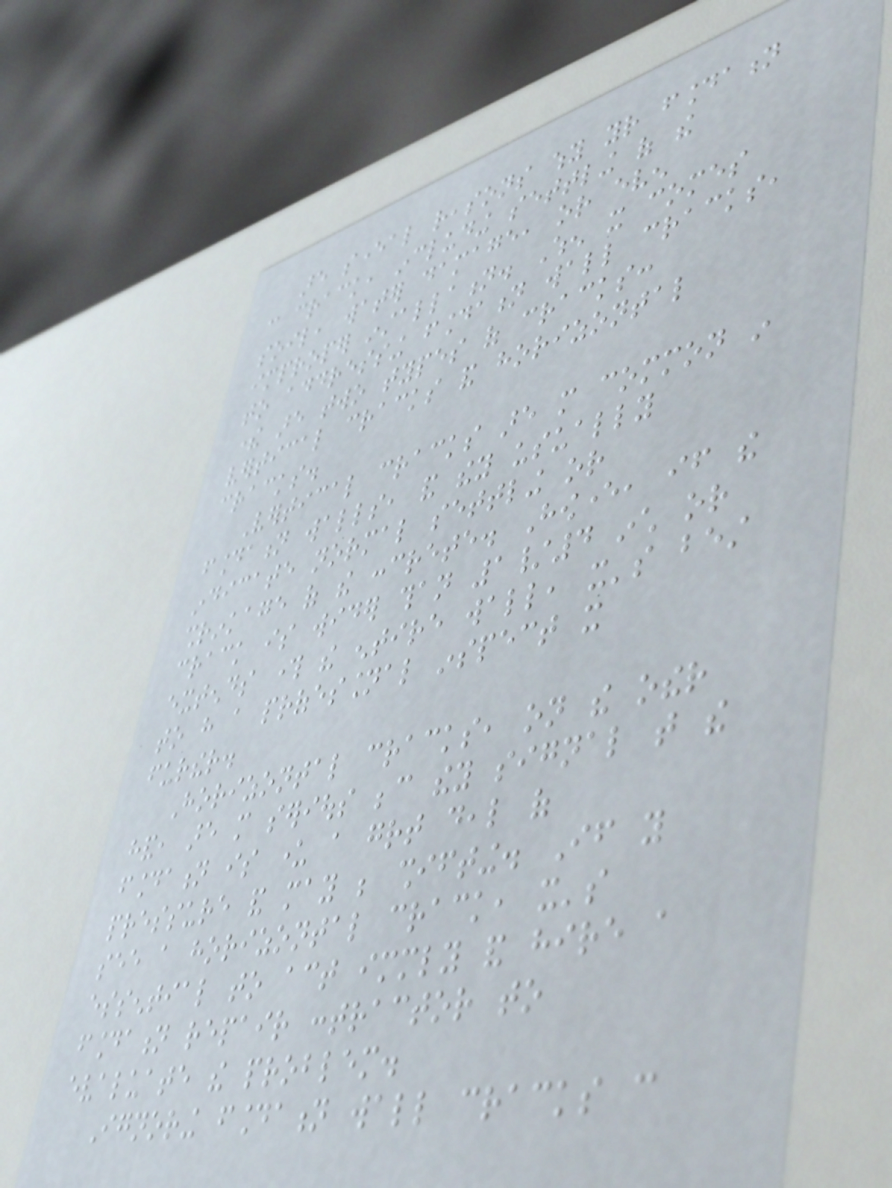are several reasons why your foundation
can crack, including settling of the
soil, water damage, or even
improper installation. When it comes
to addressing foundation wall cracks,
there are two types of cracks:
vertical cracks and horizontal
cracks.
Vertical cracks are more common in
foundation walls, and they usually
indicate normal settling or
shrinkage of the concrete. However, if the
crack is wider than 1/4 inch or
extends through the entire wall, it's best
to have a professional inspect it
further.
Horizontal cracks, on the other
hand, are more serious because they signal that the
foundation is under a great deal of
pressure and may be shifting. If you
see a horizontal crack, it's
essential to act immediately and hire a
foundation repair contractor to
evaluate the problem.
Ignoring foundation wall cracks can
